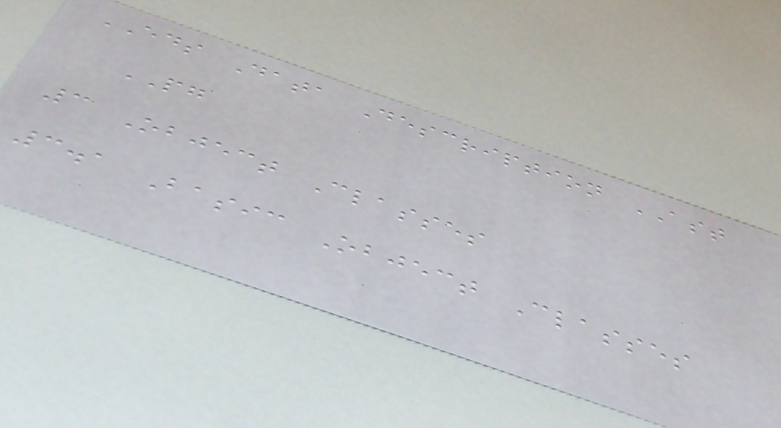EDS Data Description AST
PG
3 Object Classes
3.1 Basic Object Classes
